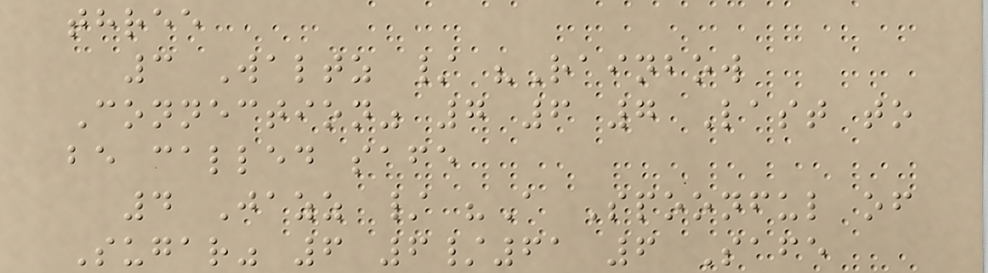three
3 Waltz / "Rainbow
Connection" 7 6 7 Last to
be called safe
4 Jazz / "A Spoonful of
Sugar" 6 6/61 6 Safe
